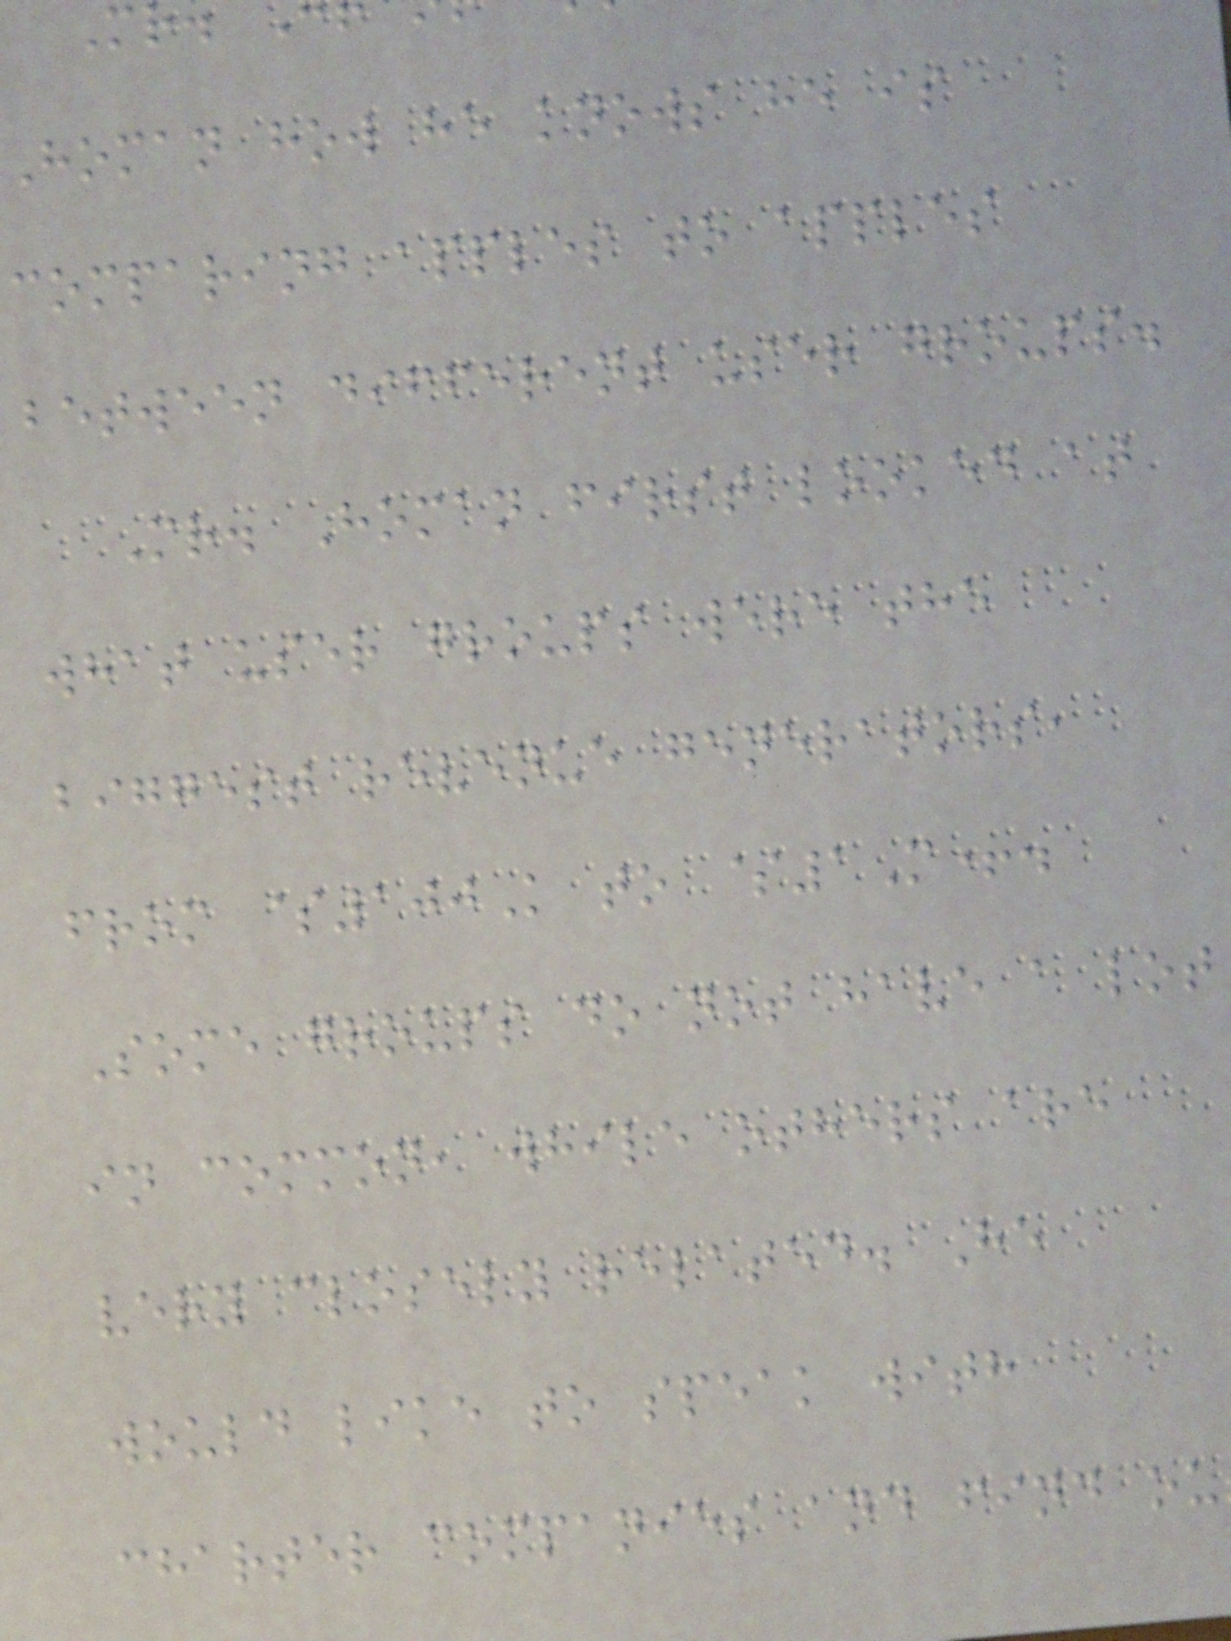Homan how he knows he is
comparing apples to apples
between different user groups.
Mr. Homan first looked at
what user groups were the
biggest revenue generators,
from $100K to $1M+.
Some groups do not have a lot
in common, while others are
very closely related. He
would like to speak with
charter companies and find ou
